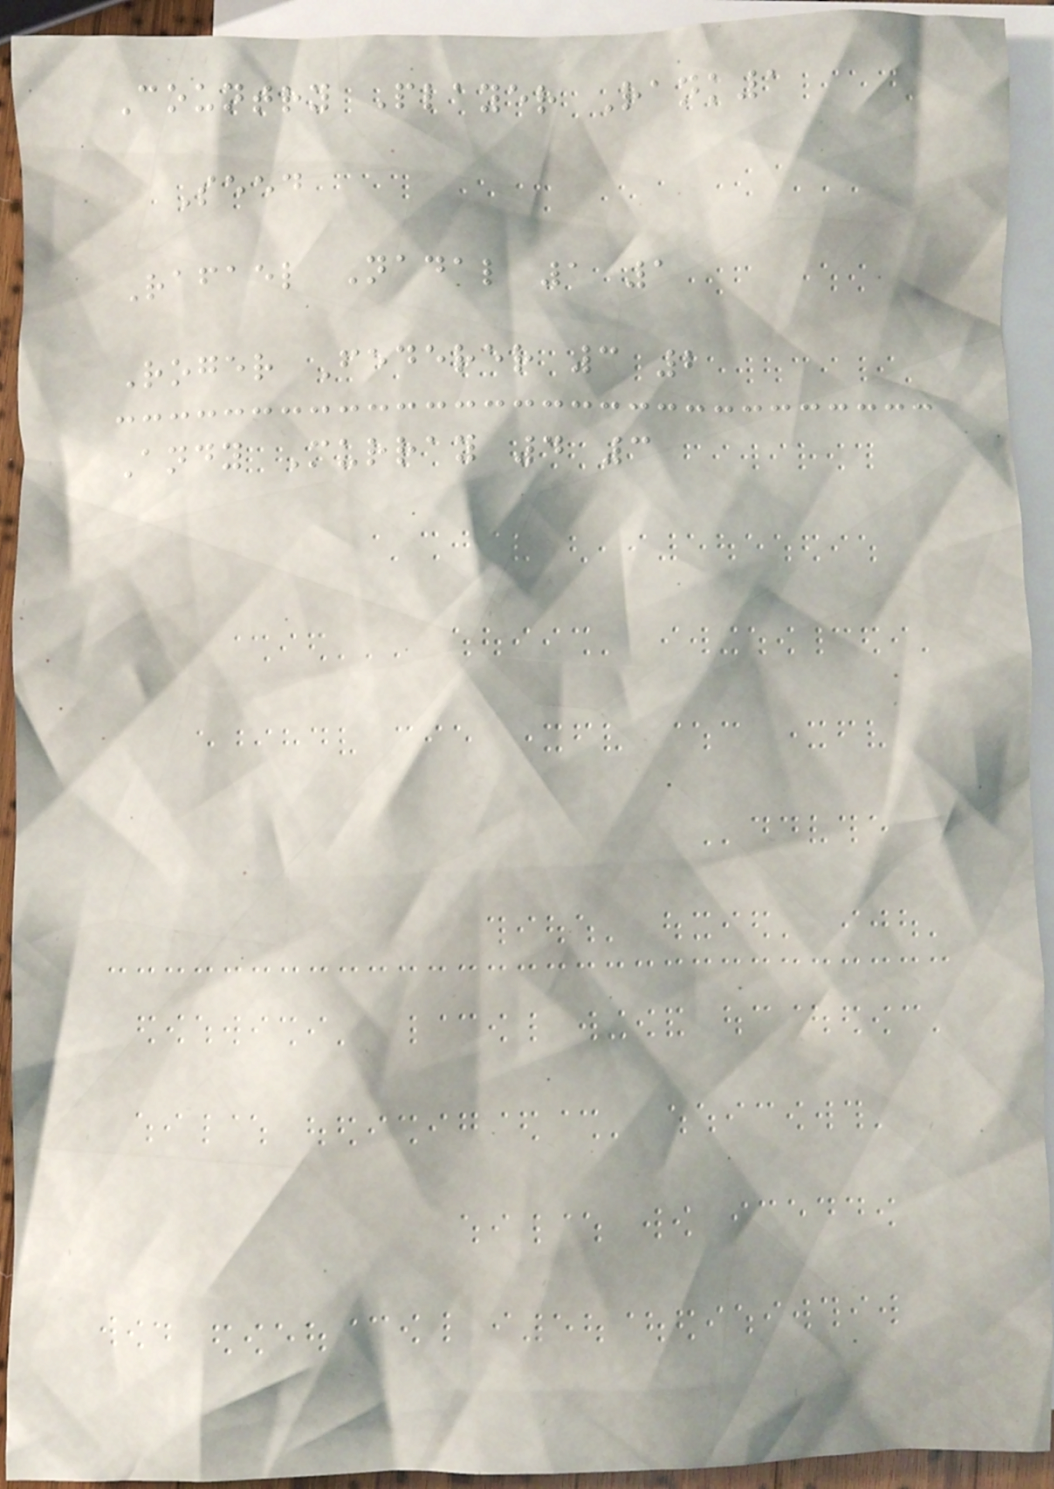Country Player Rank1
Seed
Rafael Nadal 1 1
Roger Federer 3 2
Andy Murray 4 3
